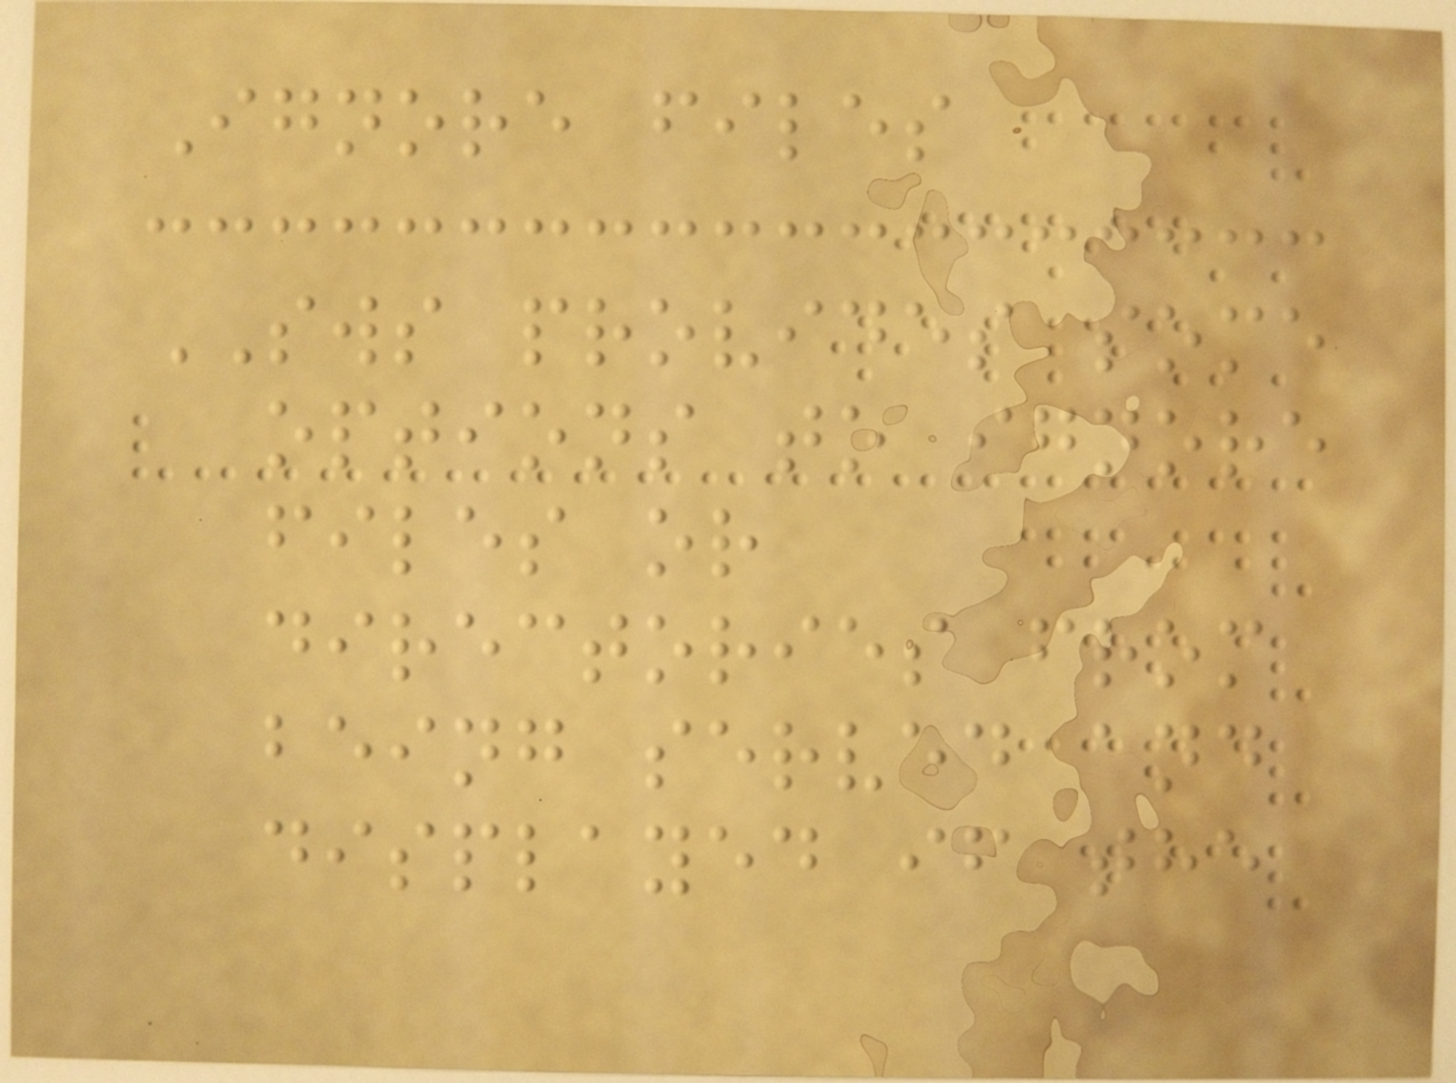Ignore files
SWS provides some
options to ignore
files or
directories from
being served and
displayed if the
